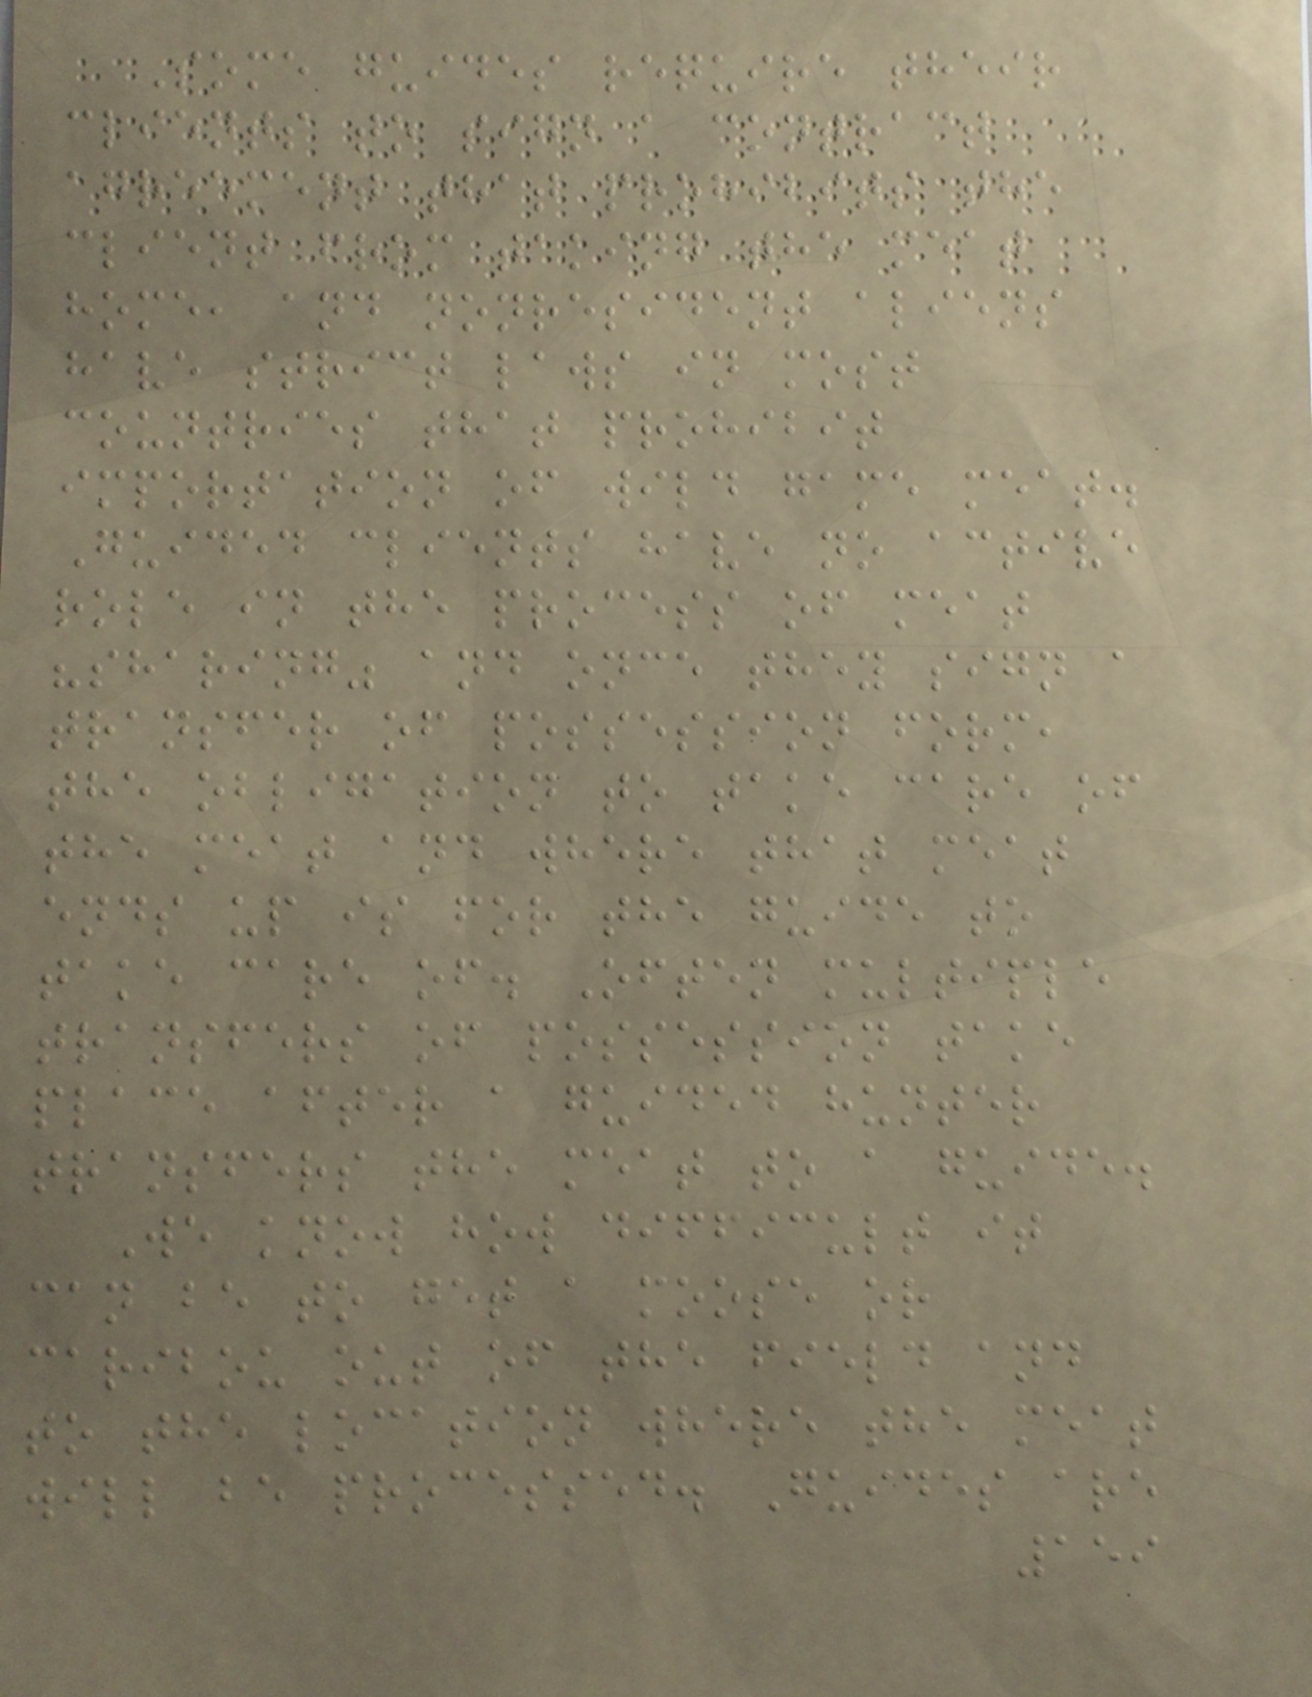Some guides require their
clients to sign a contract
agreement that prohibits the
client from taking the meat
home, and nonresident aliens
have strict laws in most
countries that prohibit
importation of wild game meat.
Guided clients have no active
role in the process of meat
"sharing" and once they sign a
transfer of possession form,
the obligation to take care of
the meat and where that meat
ends up is for the guide to
take care of. Often multiple
transfers of possession take
place after a guided hunter
transfers the meat to a guide.
We know how difficult it
can be to get a moose or
caribou out of the field and
to the location where the meat
will be processed. Guides are
159
